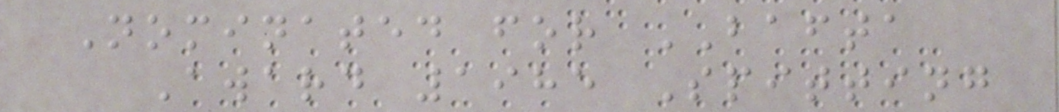Nominated for BAFTA
Award 1985 Spitting
